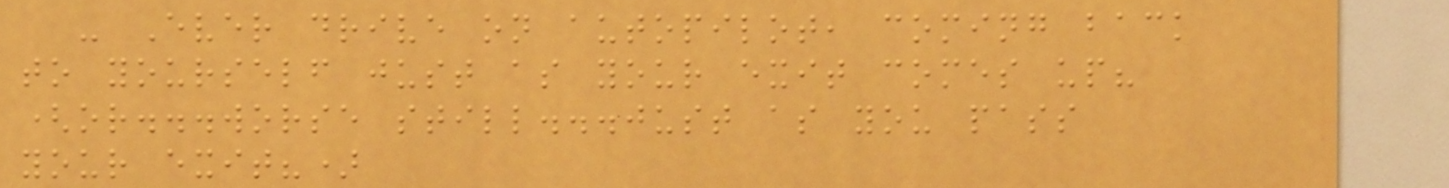- Ever drive on autopilot, coming back
to yourself just as your exit comes up?
(or...worse still...just as you pass
your exit?)
